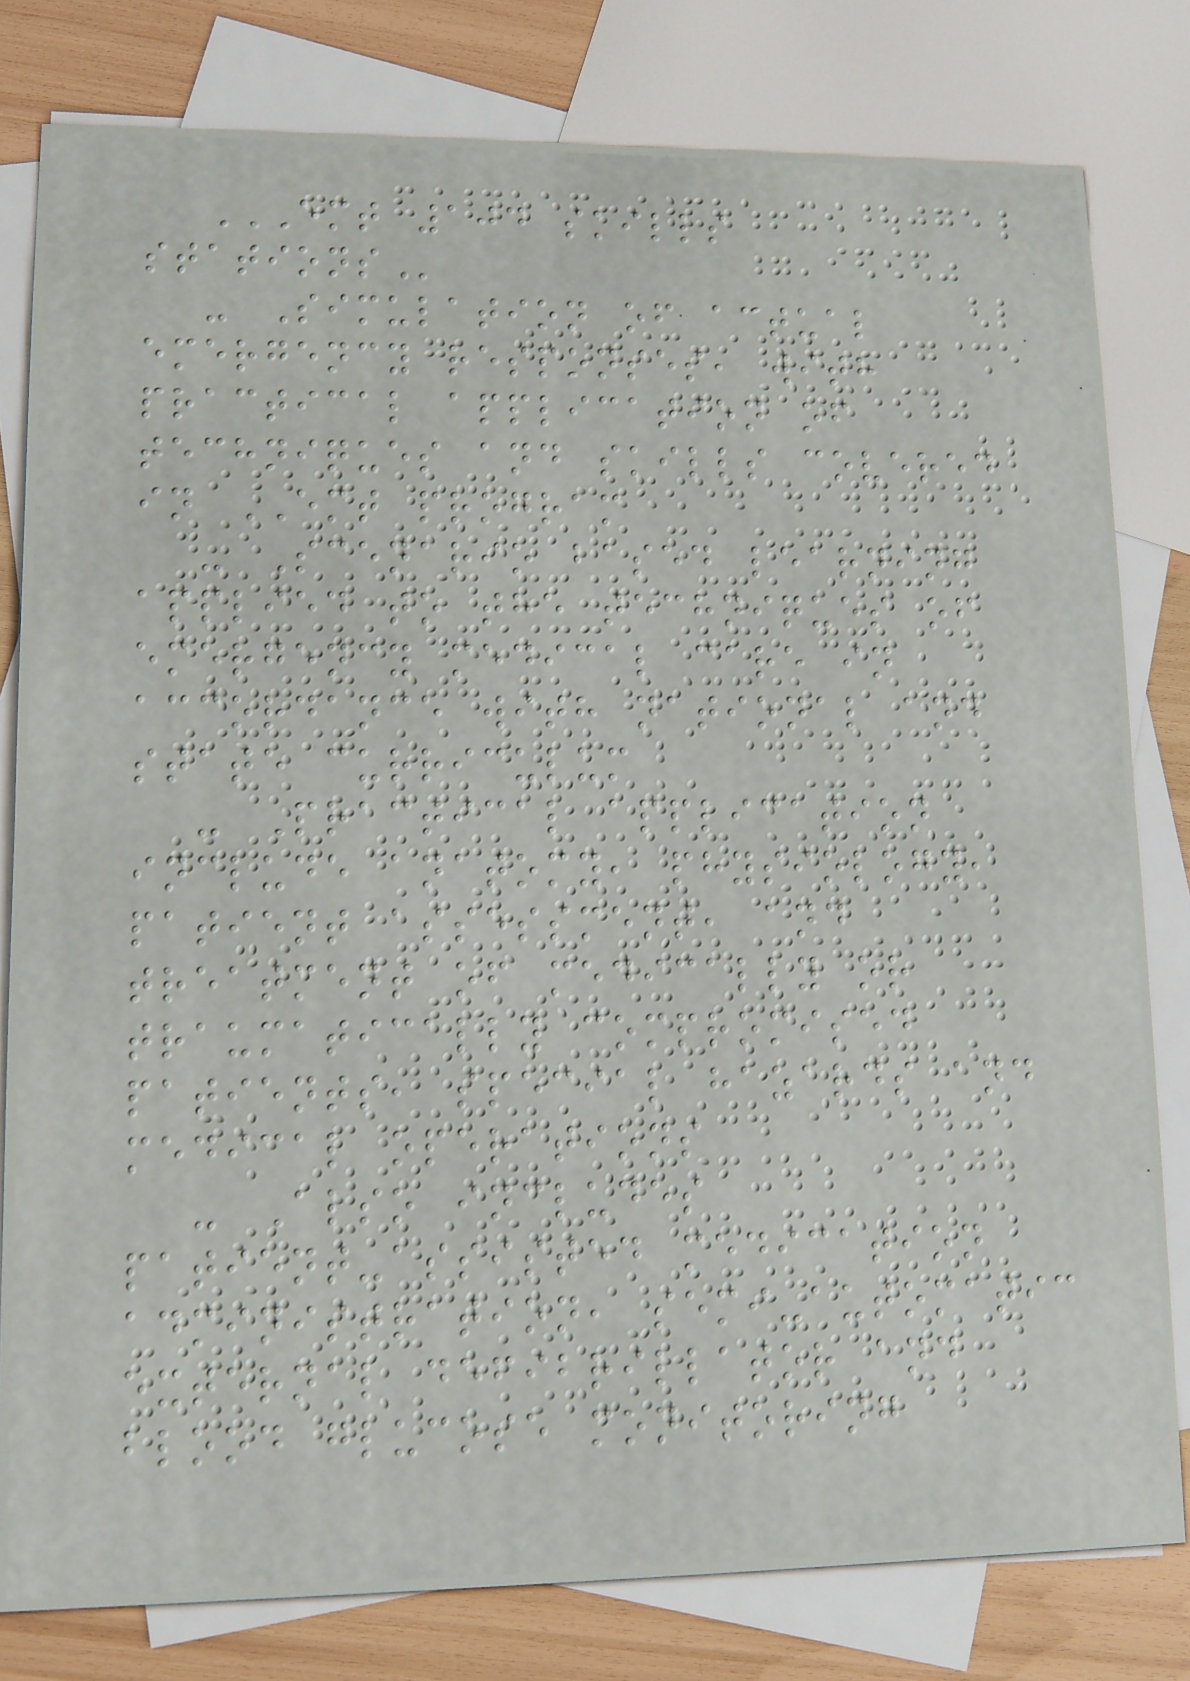EMT 104 SKILLS
STATIONS
- Simulation of actual
emergency responses, with
practical application of
techniques and skills covered
in EMT program
- Scenario based learning
applied to the techniques of
emergency medical care in
accordance with national and
state curriculum
- Practical application
include anatomy, physiology,
patient assessment, and
treatment of medically or
traumatically compromised
patients, special hazards and
medical operations
- Also includes
patient-assisted medication
administration, semi-automatic
external defibrillator and
blood glucose monitoring
